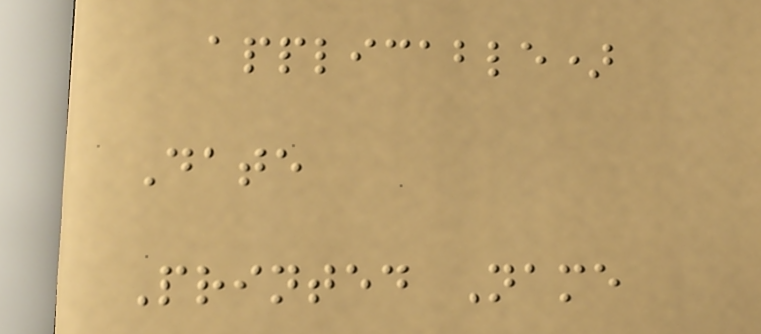applicable)
Date
Printed Name
